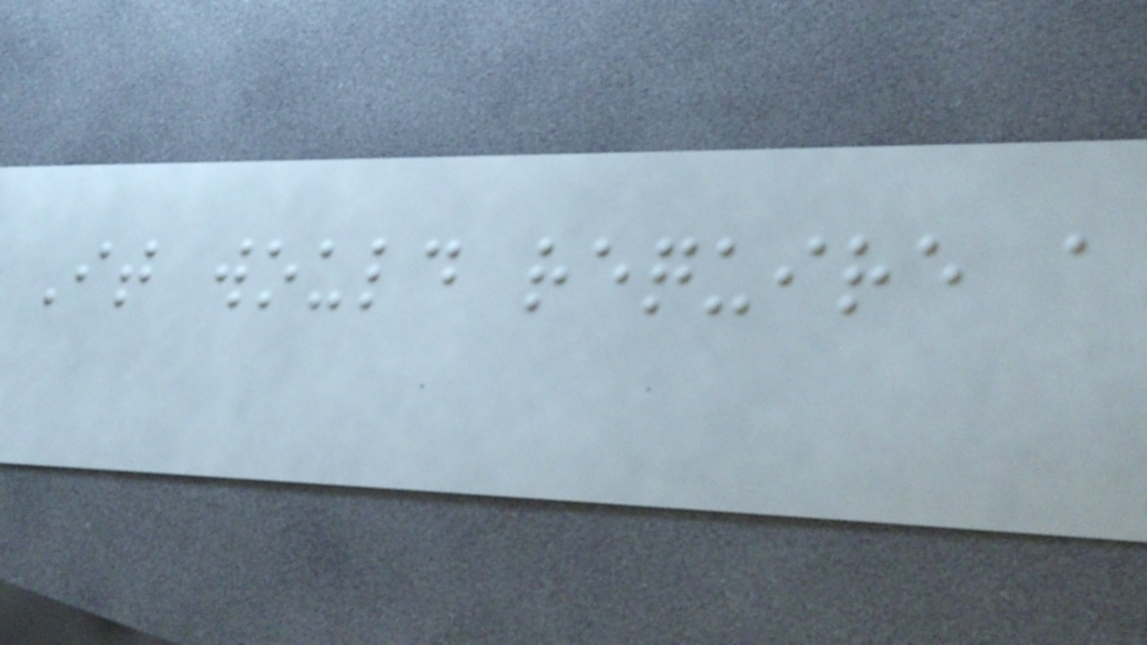It would require a
